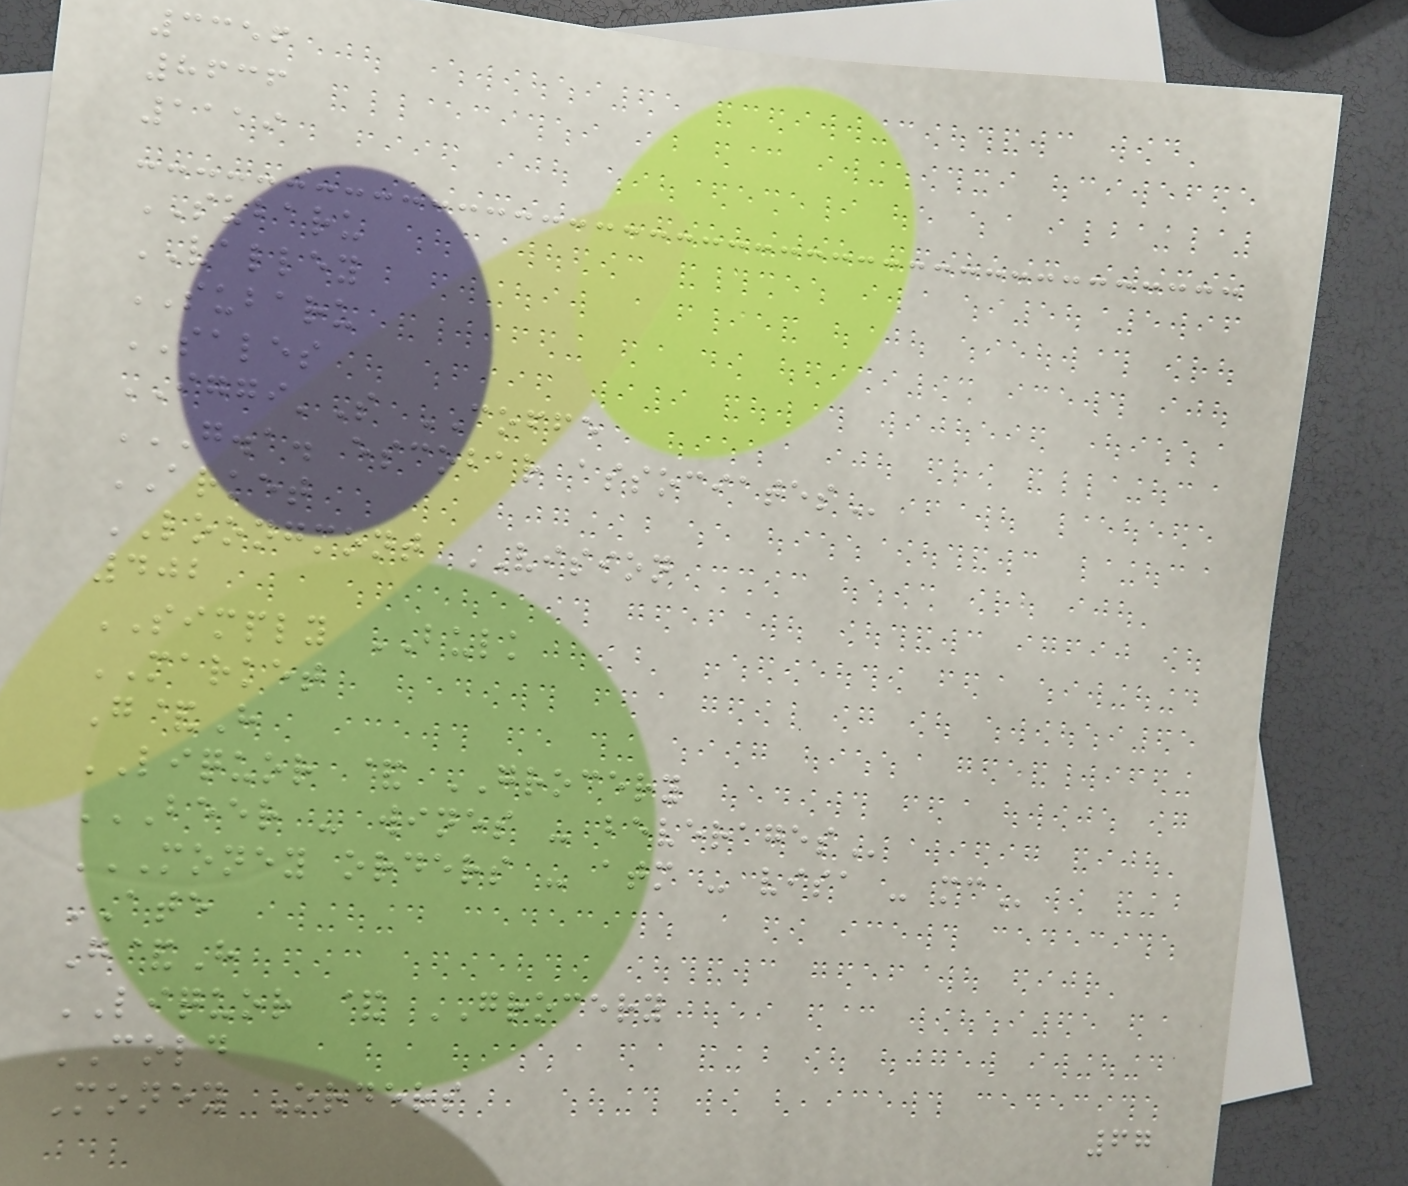3356
8636
1119
SUBARU
VALLEY
SUBARU
SALES
IGGI'S COFFE
G.A. ESCOBAR ASSOCIATES
ARKET
LOONGMONT VISION
402
SIMPLY BULK
MARKET
G&H
LIQUOR & GROCERY
BEER - WINES - BEVERAGES
MONEY ORDERS - ATM - VISA - MC
ATE
G&H
LIQUOR & GROCERY
COLD
Money Orders
67
